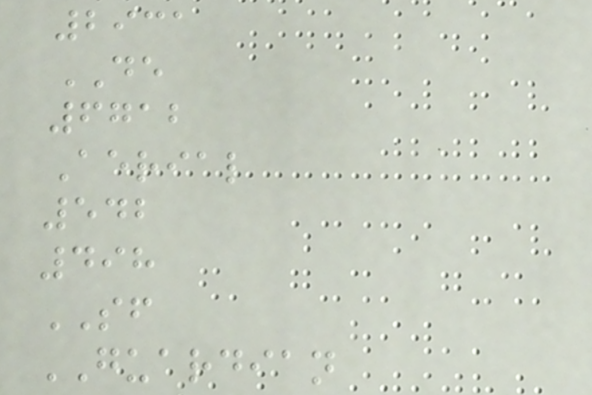2931
DE
6712
Aerial
542
498
SF
GUARDIAN
